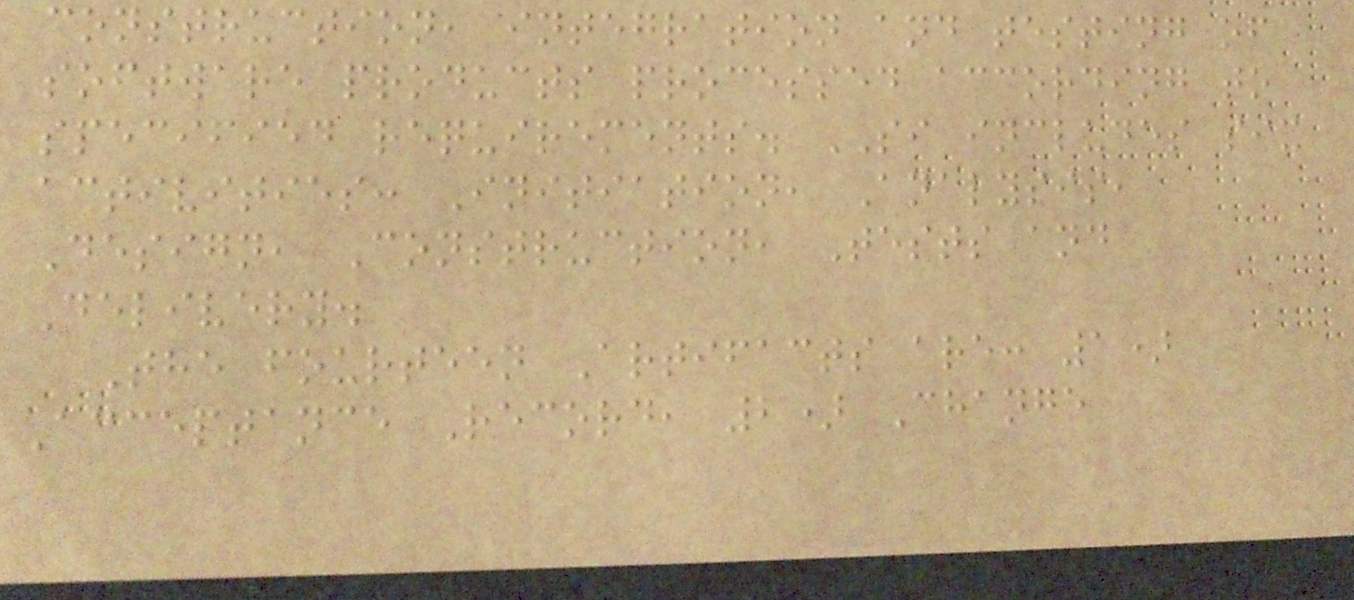construction, integration and testing of
software products processed according to
specified requirements. SI includes six
activities: Initiation, Analysis,
Design, Construction, Tests and
Delivery.
The fourteen Artifacts are: 1)
Acceptance Record, 2) Change
